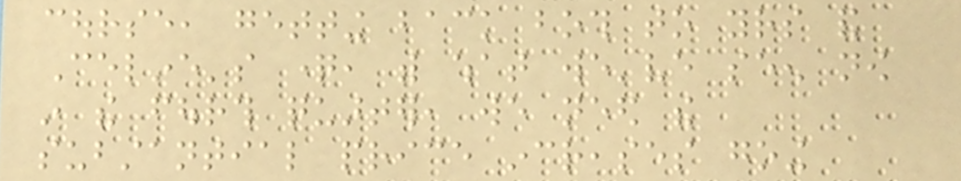course, getting back both to yours and
Celine's question, with what we've seen now
in the fourth quarter, we need the
substantial price increases going
